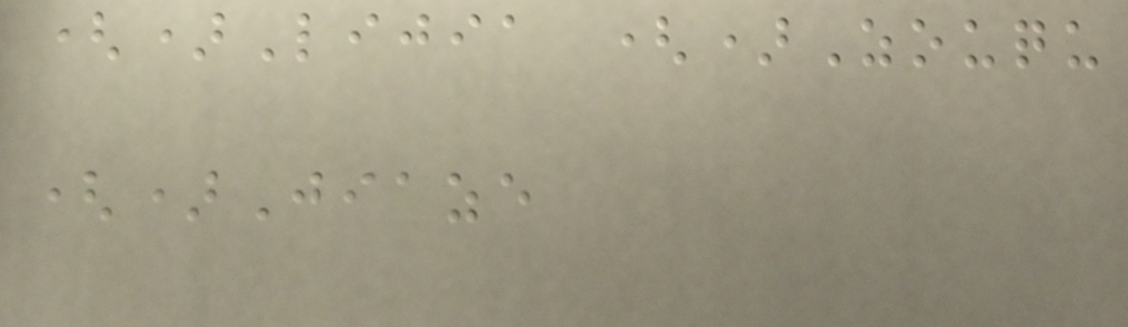()Lijia ()Zouqu
()Jiaze
